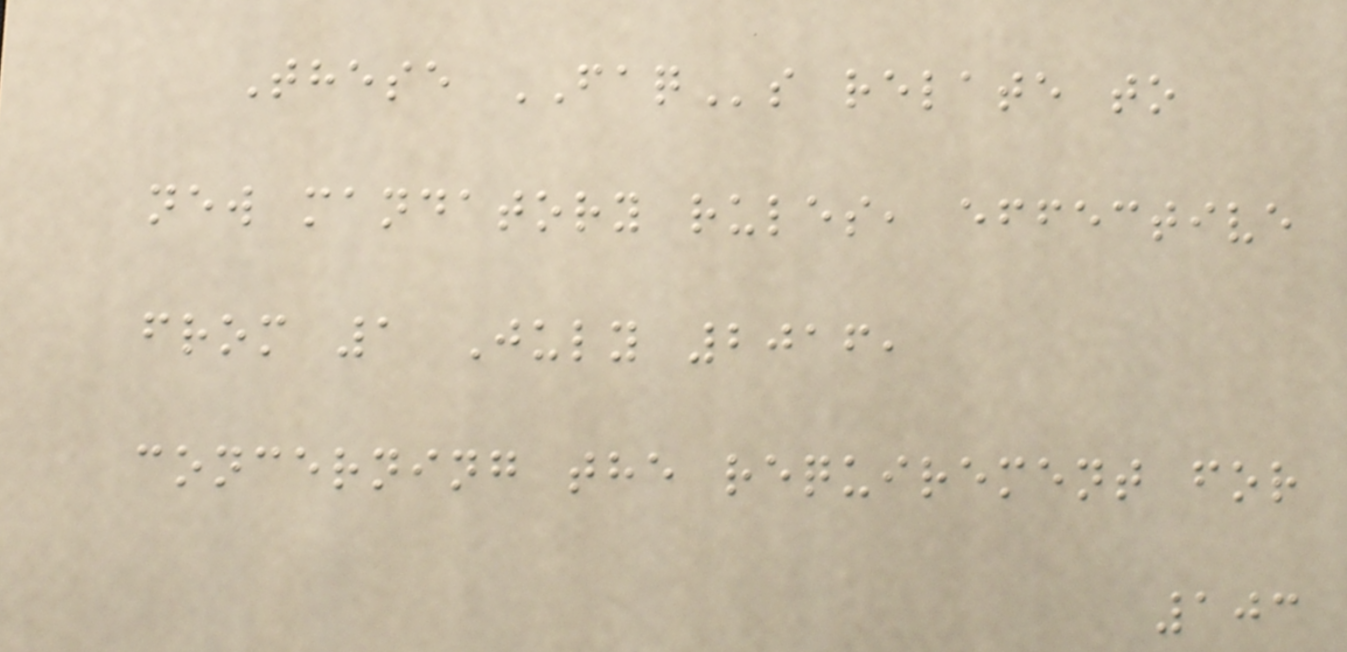These FAQs relate to
new mandatory rules, effective
from 1 July 2016,
concerning the requirement for
103
